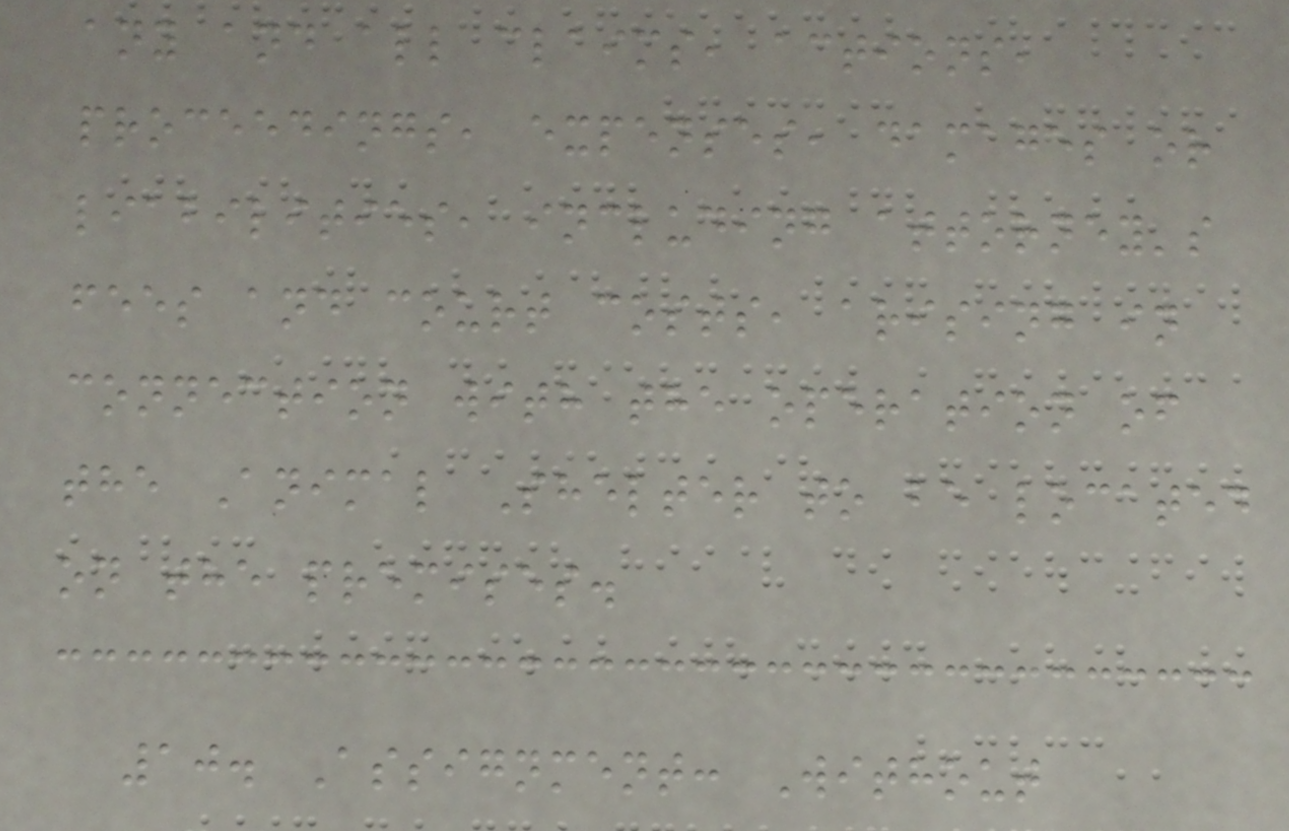any and all claims, actions,
proceedings, expenses, damages or
liabilities, including attorney's
fees and court costs, arising in
connection with the operation of
the Animal Shelter to be located
on the premises.
10. Assignment: Without
